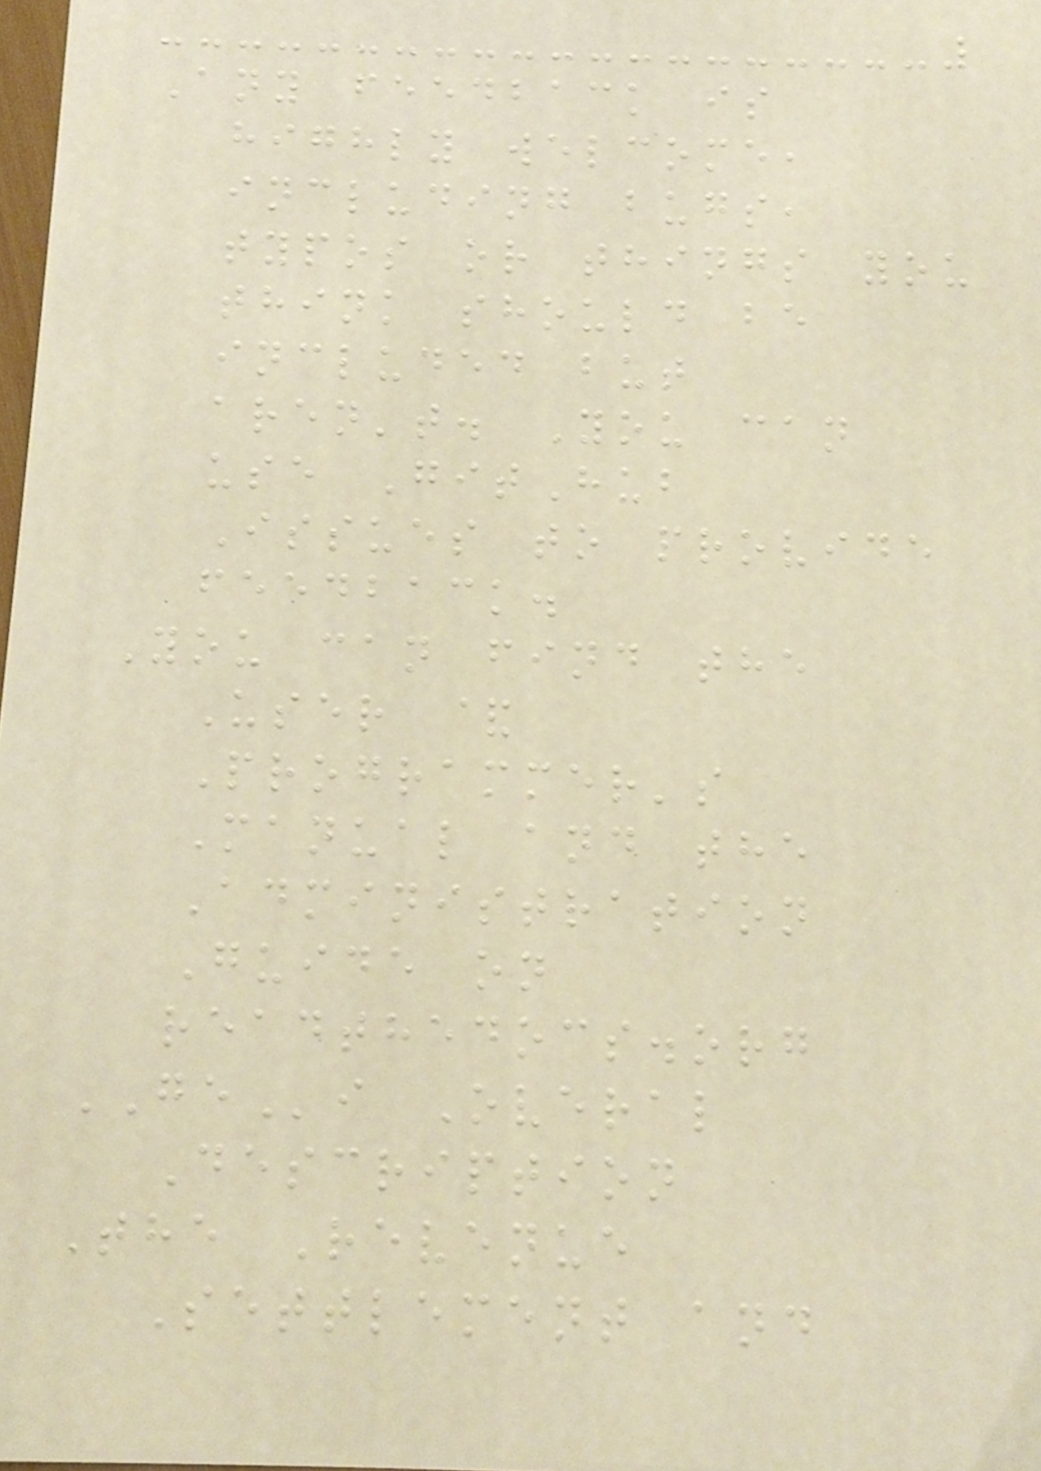Any feedback is
highly welcome,
including bugs,
typos or things you
think should be
included but
aren't. You can
use GitHub
Issues to provide
feedback.
You can find the
User &
Programmer's
Manual and the
Administration
Guide on
readthedocs.org
GEi Overal
Description
The Revenue
Settlement and
